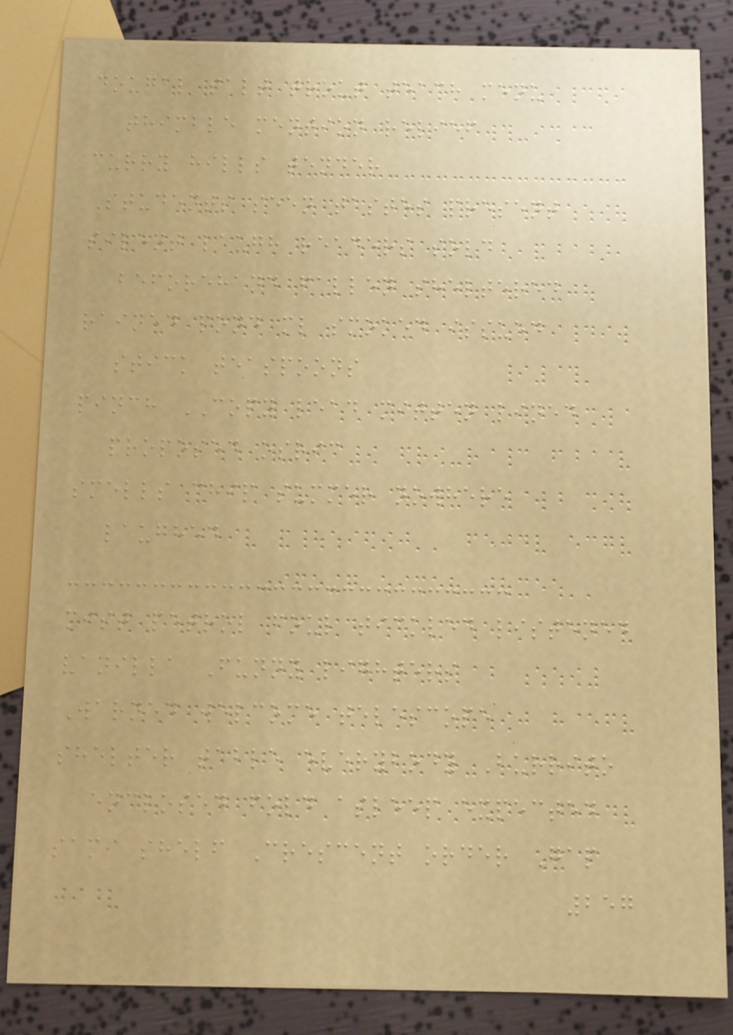dougal salt trout teach menu
thimble mention relief
curry hills tender
Students seen tastes present
silent laugh readers sold
beforehand fallen sheltered
rained pond ml smoked issued
stick teaspoons
pinch COPY lead mitten lined
proposed osric
smells chip summer nowhere
laughed
mist petrol foul tickled listened
vanilla Funny lighters
Warned welcome telescope
shelter table everybody Burrito
enclosed fold asleep expected
sami shelf Crescent order Gap
257
